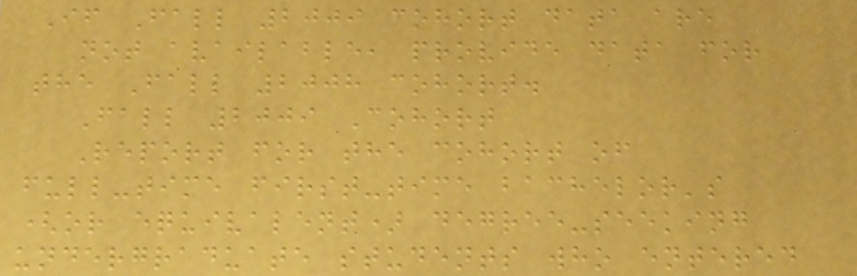If Fall 2009 cohort data are
not available, provide data for
the Fall 2008 cohort.
Fall 2009 Cohort
Report for the cohort of
full-time first-time bachelor's
(or equivalent) degree-seeking
undergraduate students who entered
